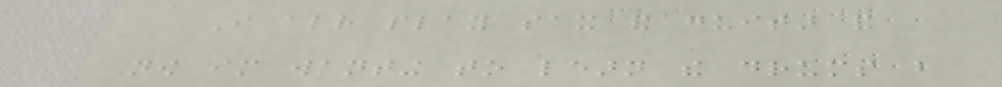I already play sax and guitar and
now im wanting to learn the drums but
